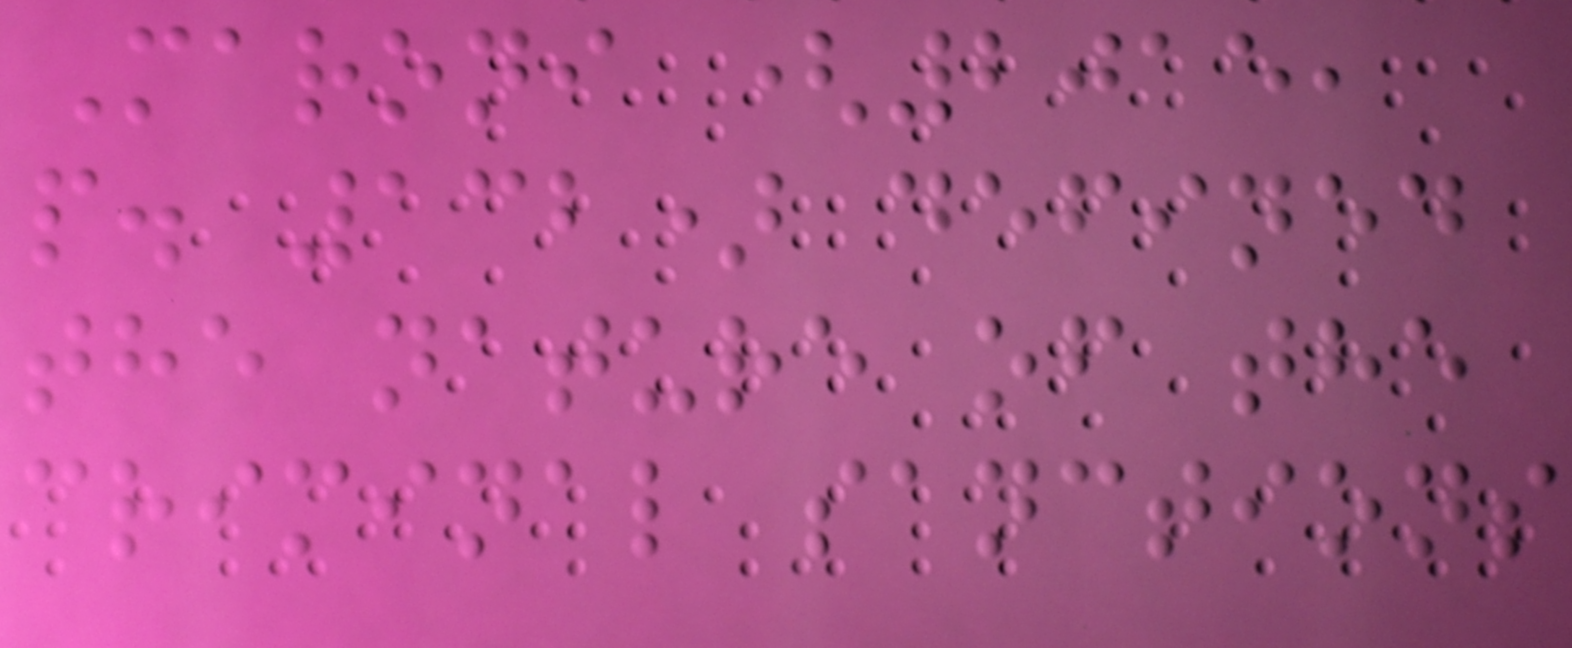Maroni (2015,
p. 132) defined
the nature of the
criminal sanctions
